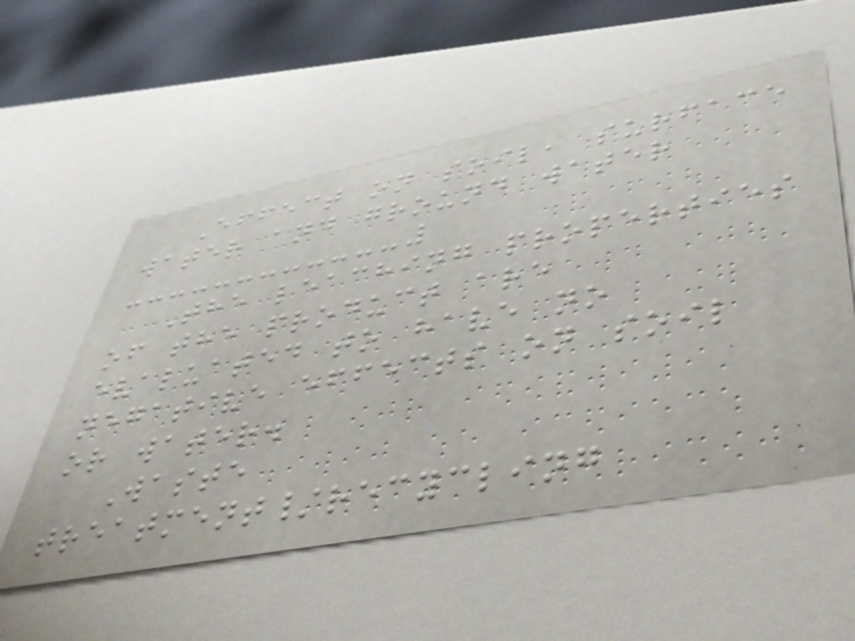Effect on soil, surface
water and ground water
The leaching properties
of the product are
evaluated to have no
negative effects on soil
or water.
Waste
treatment/recycling
